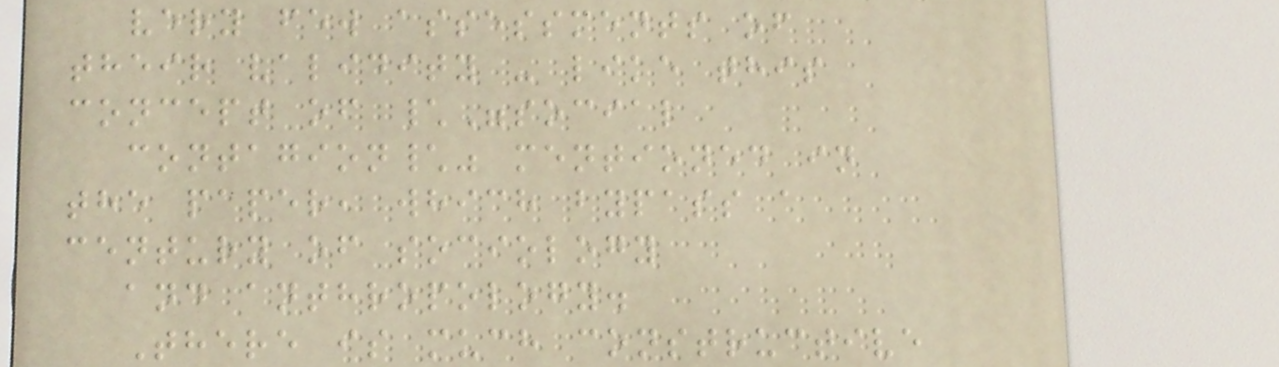very few assessments of
their validity - like this
concept of \"social
contagion\" mentioned in
the paper, which bypass a
century of sociology
and anthropology.
There is much constructive
